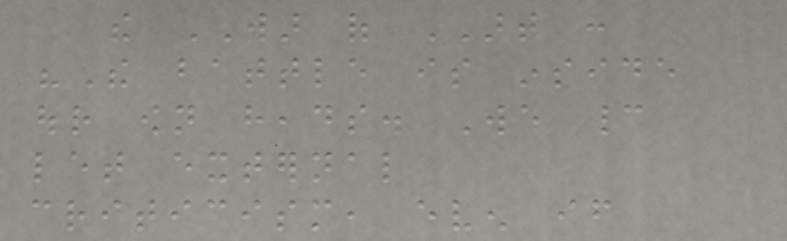the WAR of ART :
"The battle is inside
our own heads. We cannot
let external
criticism, even if
